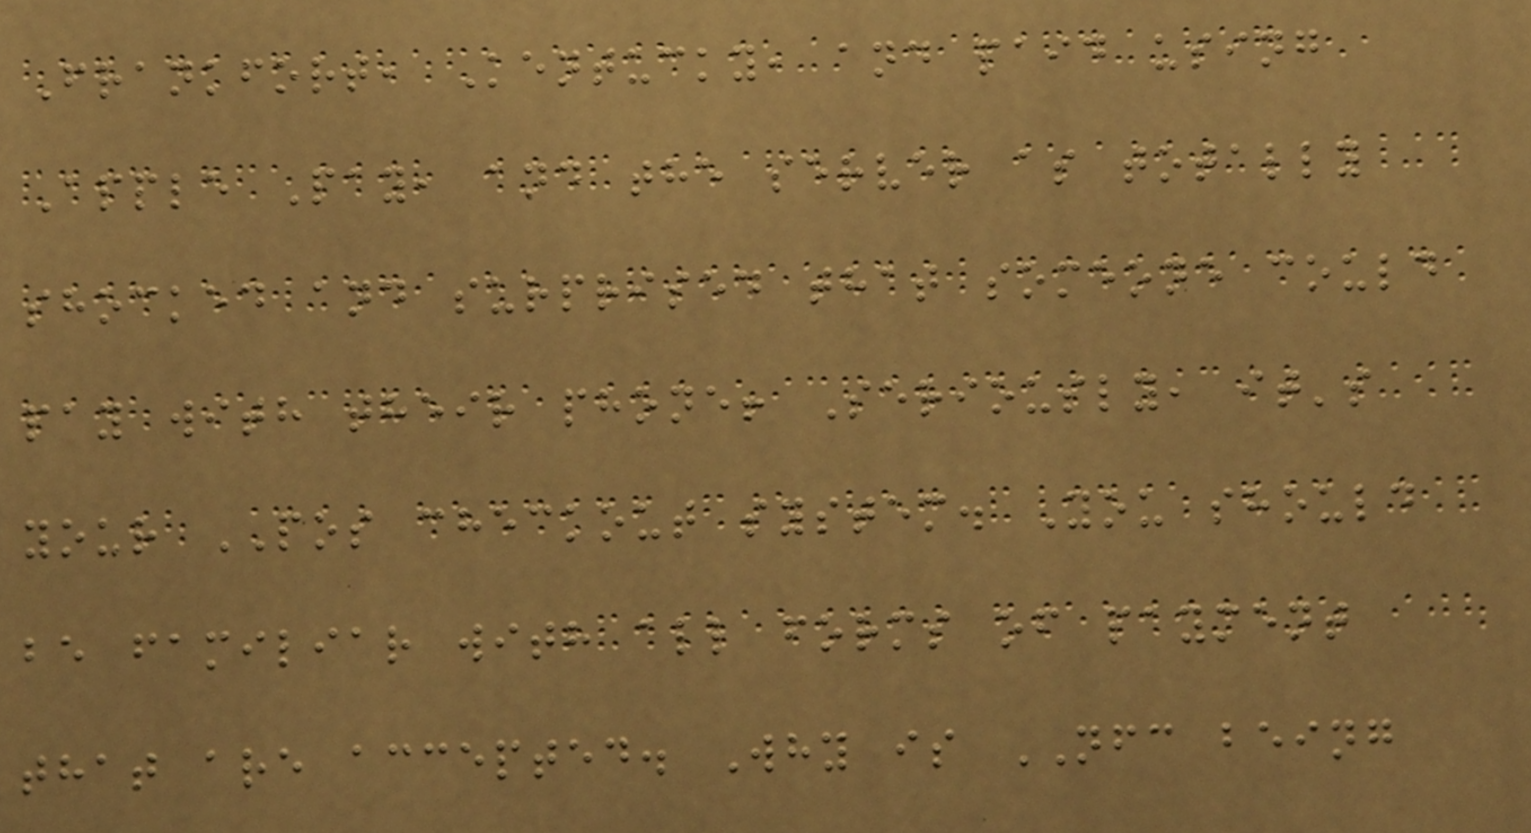Frankfort, Kentucky, and paid using
Apple Pay, and the server as totally
shocked and surprised that someone could
pay with their phone! Seriously, it's
your POS checkout system. You should
be familiar with all forms of payment
that are accepted. Why is NFC being
